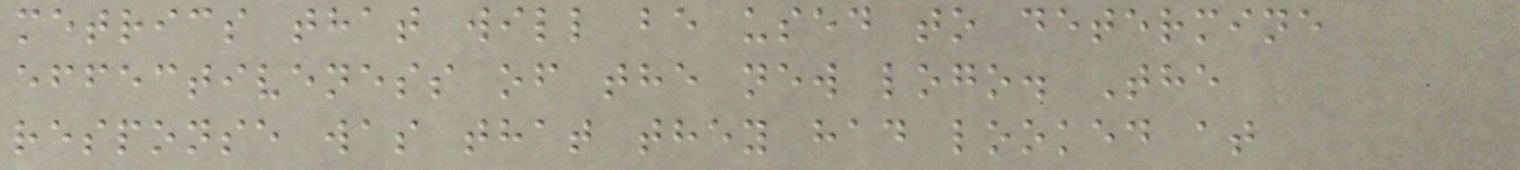metrics that will be used to determine
effectiveness of the new logo. The
response was that they had looked at
